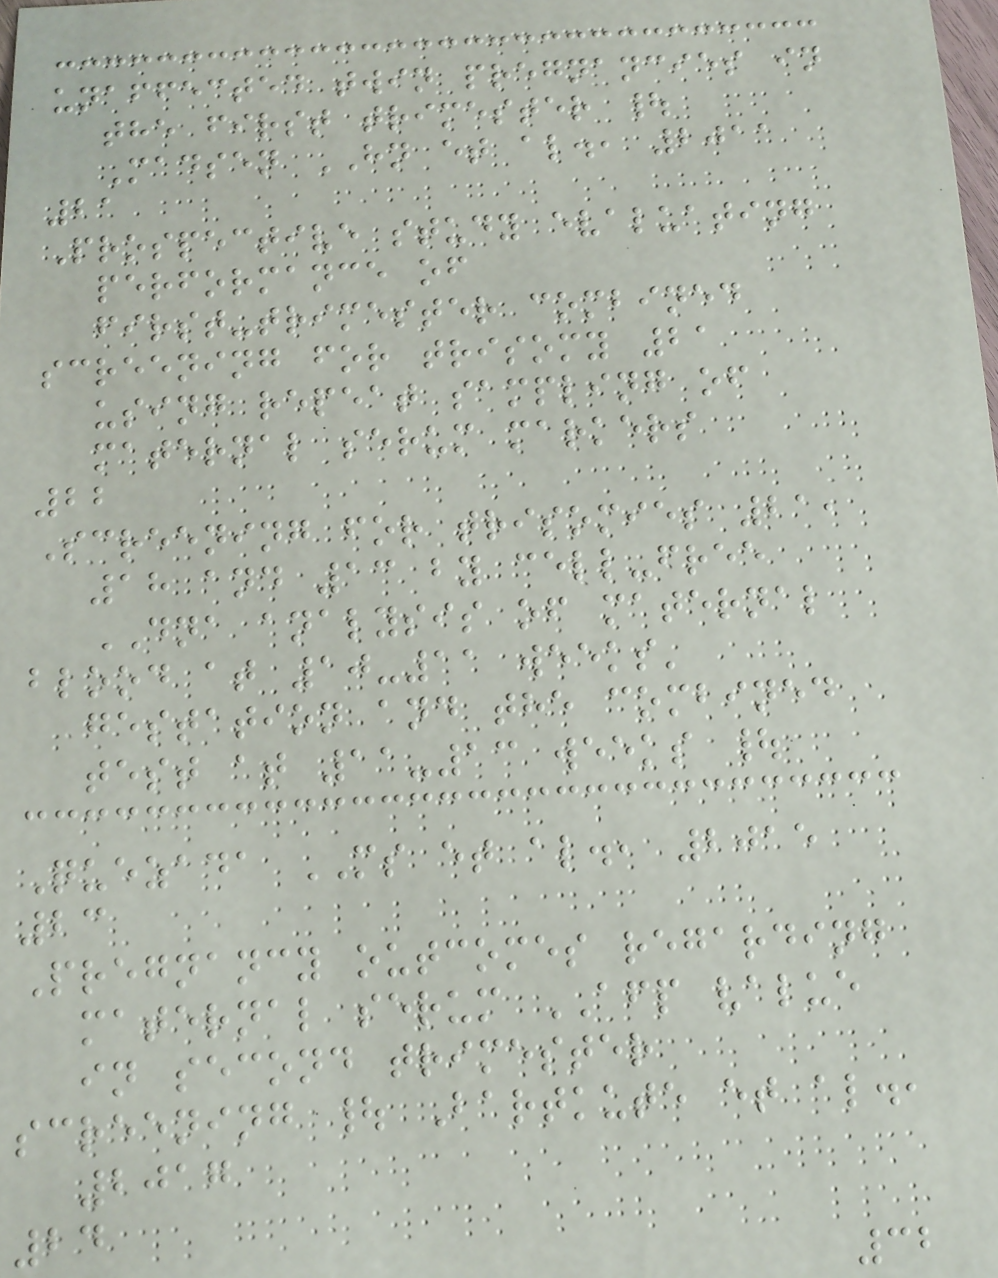unaffected twin pregnancies in
the first trimester |
Madsen HN et al., 2011
21
Prospective study evaluating
performance of
first-trimester combined
screening for trisomy 21
using repeat sampling of
maternal serum markers
22
Screening for trisomies 21,
18 and 13 by cell-free
DNA analysis of maternal
blood at 10-11 weeks'
gestation and the combined
test at 11-13 weeks |
Quezada MS et al., 2015
23
Pregnancy outcomes regarding
maternal serum AFP value
in second trimester
screening | Bartkute et al.,
2017
24
32
